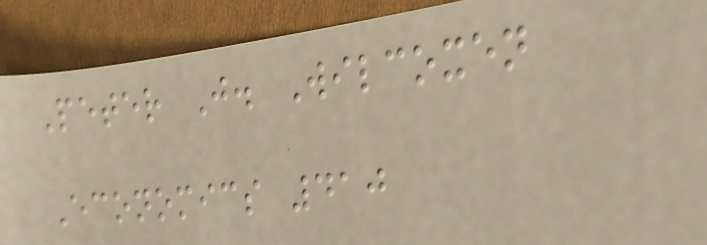Peter J. Wilcoxen
Economics 410
